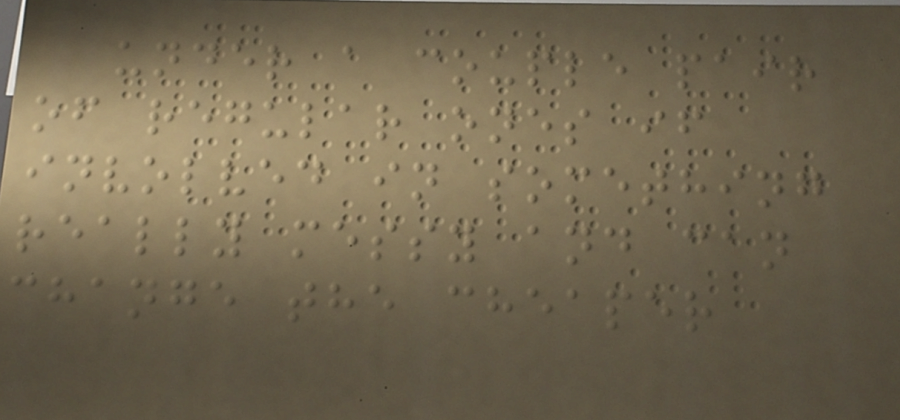under a couple pair
of regular ones if
involved in something
really messy and can
change the cheaper
